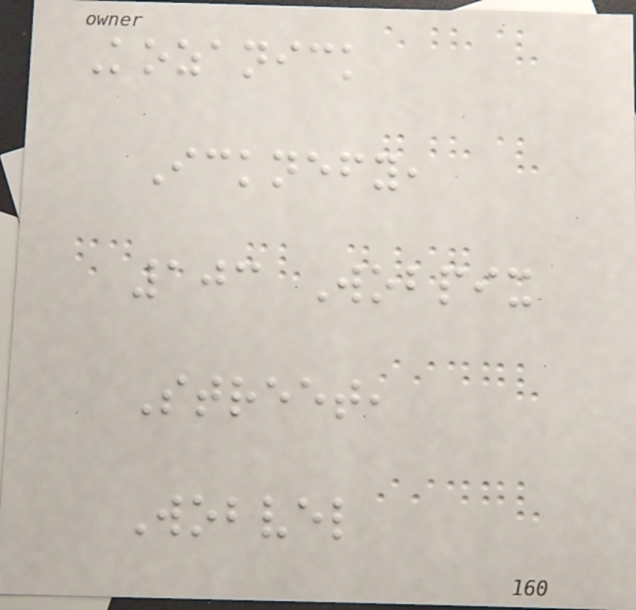Kozanick
Icknefy,
103 Wobpix
Street,
Wobvel
